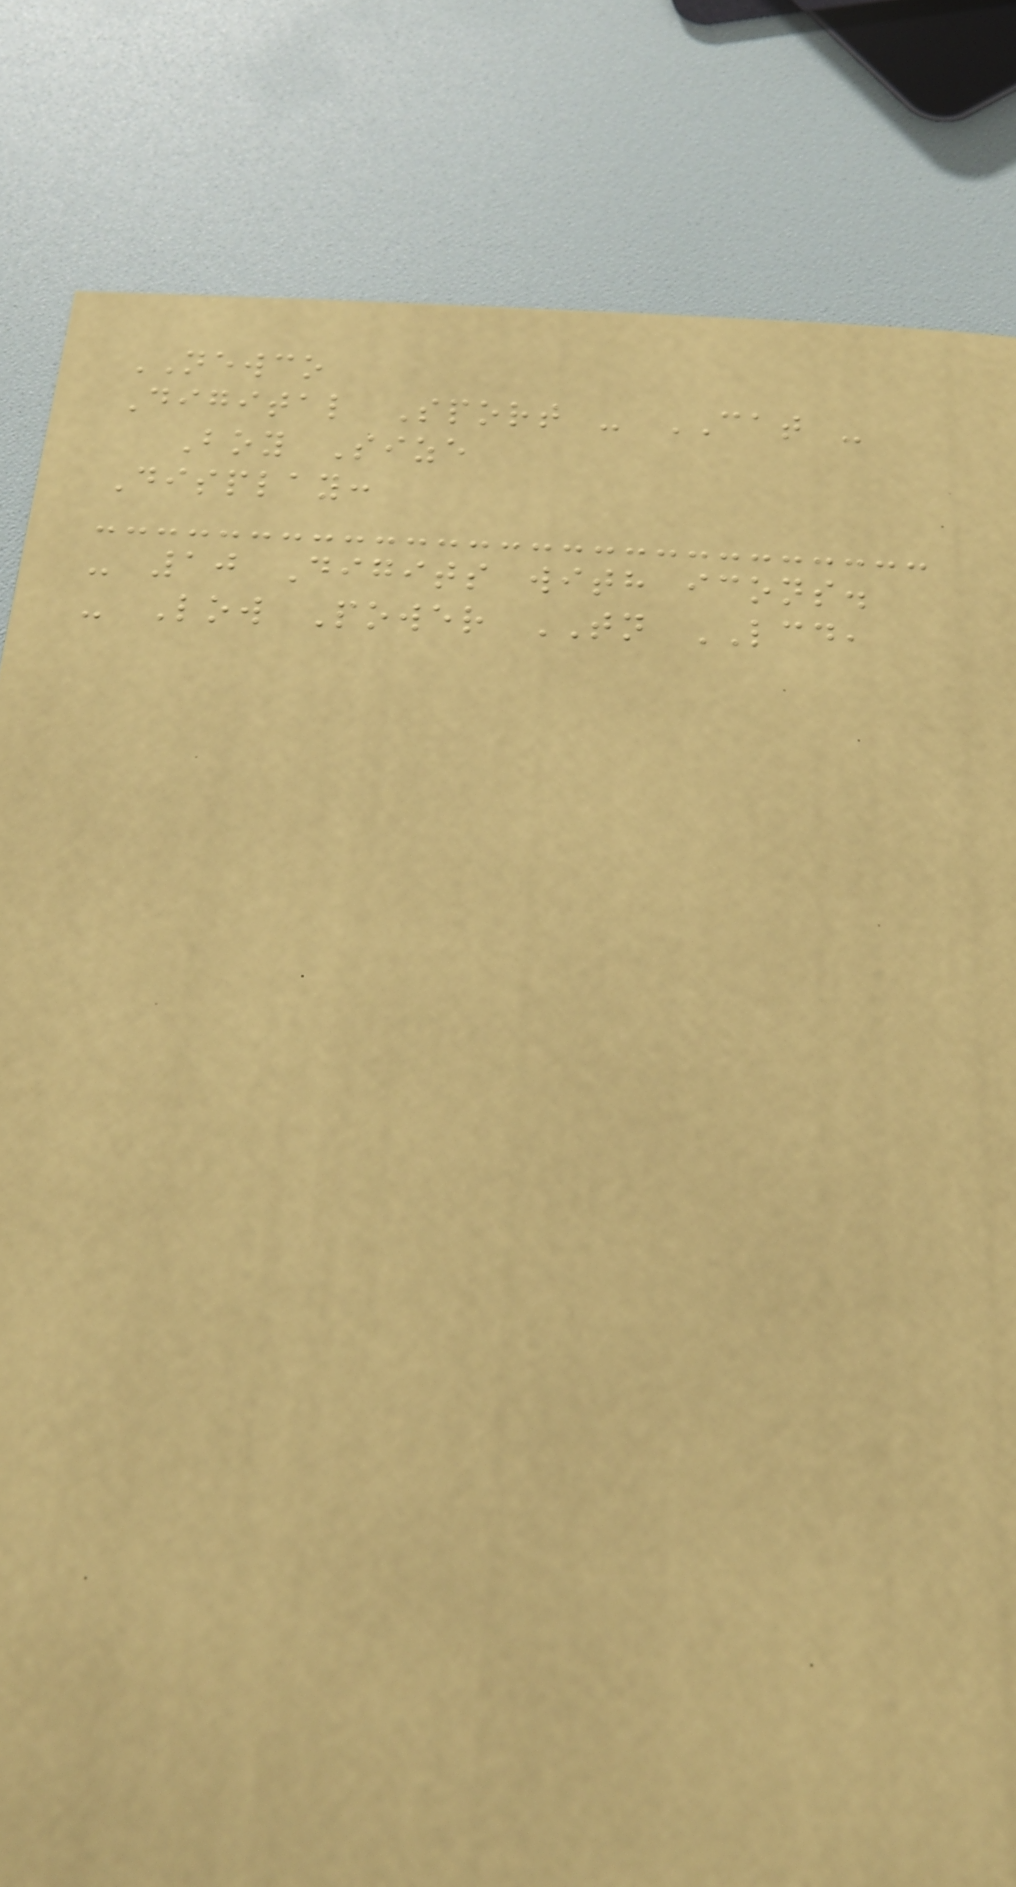NEWCO
Digital Sport - CAT -
Boy Size
Display:
- 10 Digits with icons.
- Low Power TN LCD,
